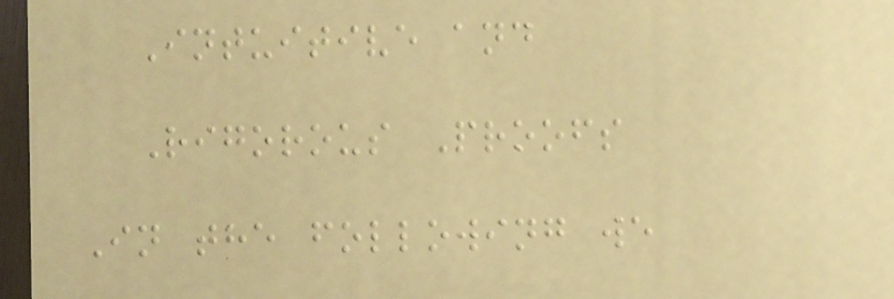Intuitive and
Rigorous Proofs
In the following we
